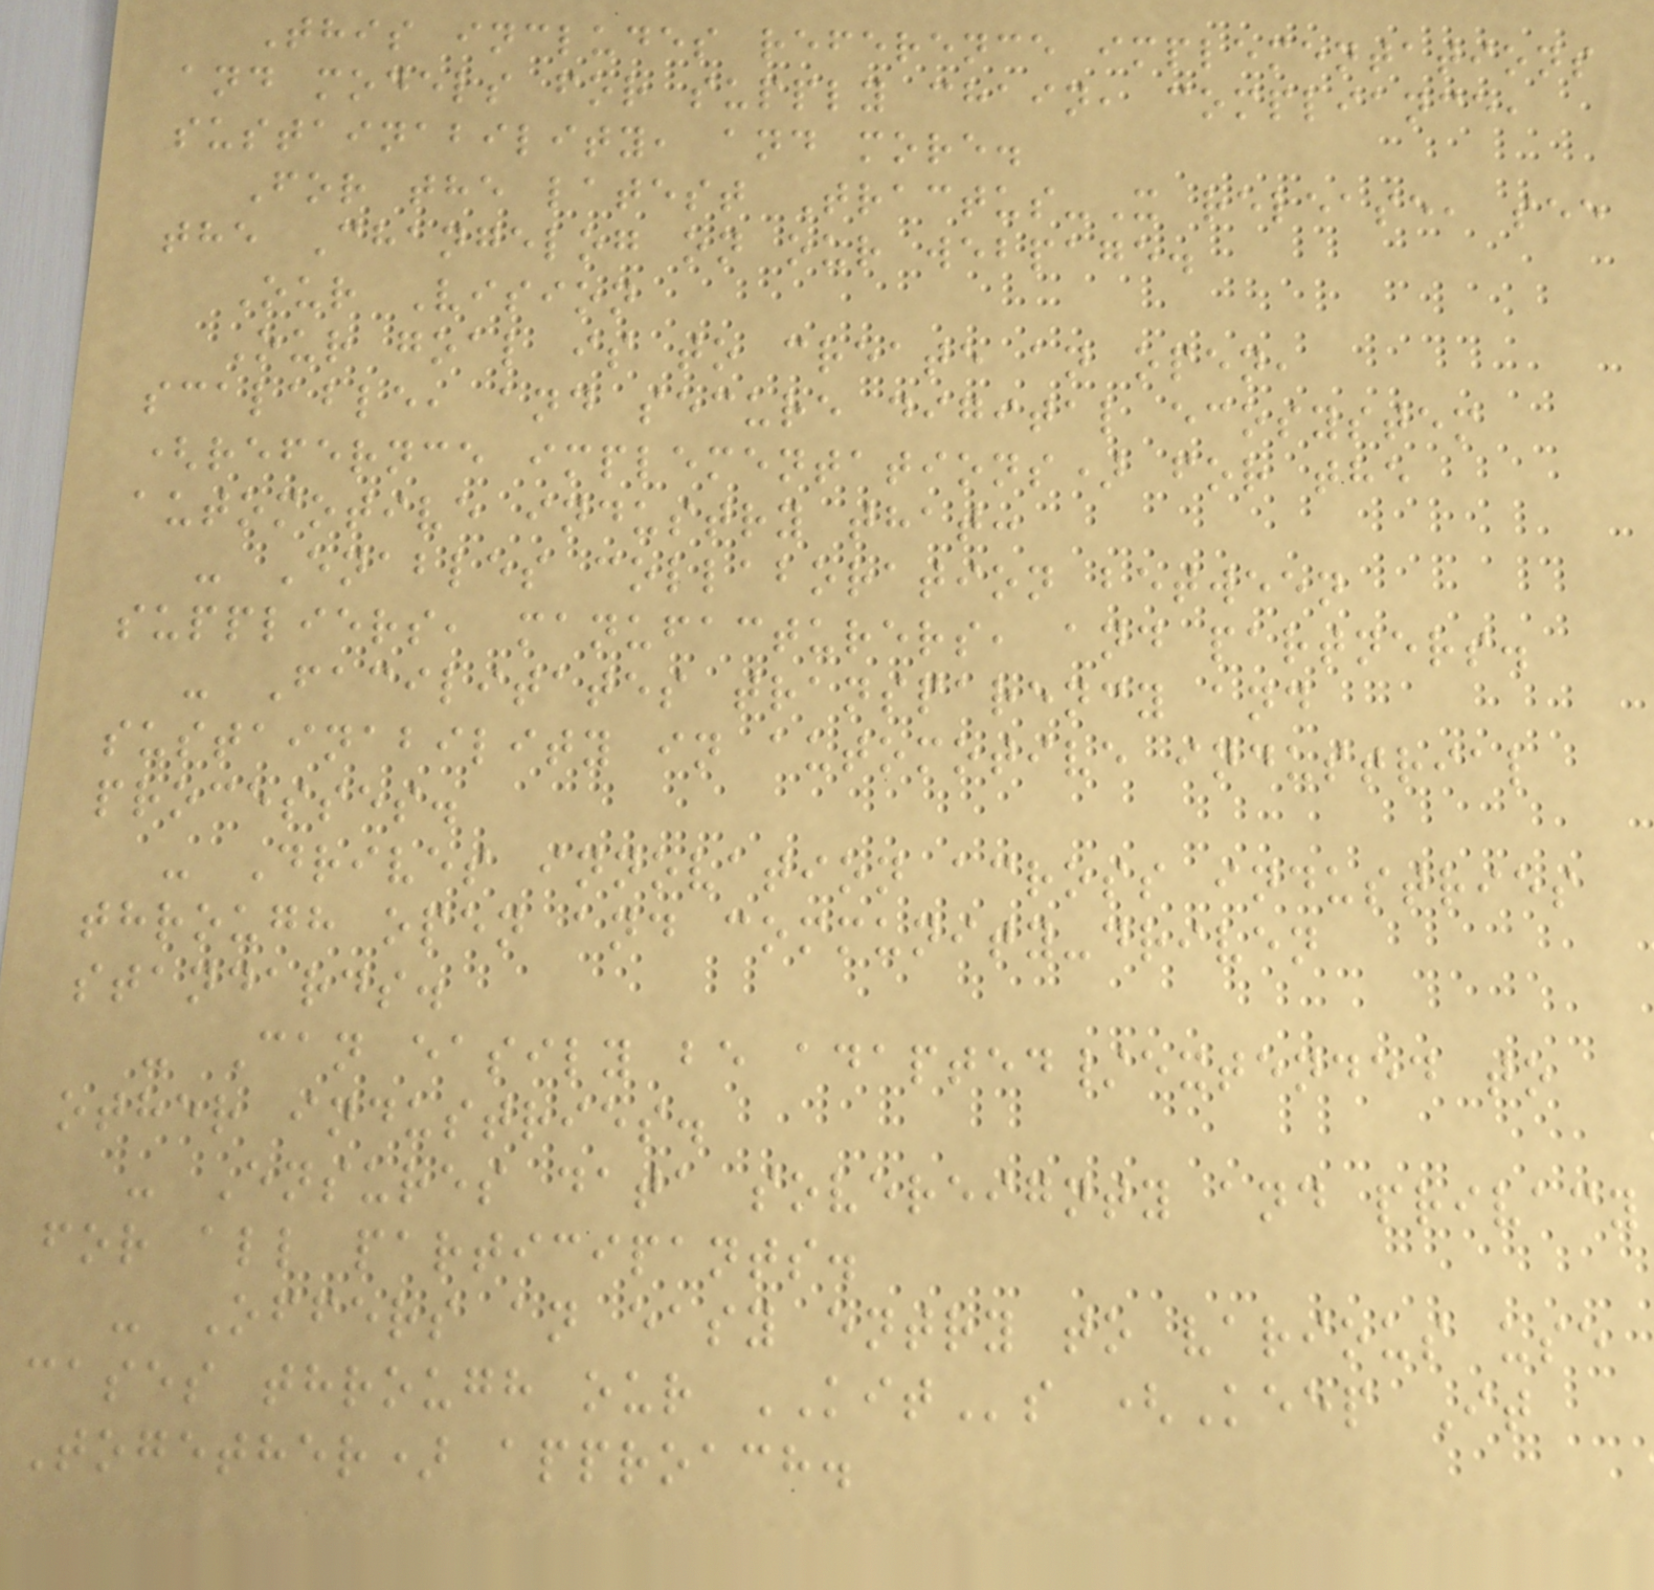This includes reference implementations
and models for supply chain, compliance,
sustainability, and more.
For the latest Tractus-X release, see
the Changelog on our webpage.
Our Vision
Our goal is to create an open,
scalable, and secure digital ecosystem
(refernce implementations) for the
automotive industry that:
- Enables collaboration between
suppliers, manufacturers, and partners.
- Facilitates transparency and
sustainability in automotive industrial
processes.
- Drives innovation across industries
through open and community-driven
standards.
- Can easily be adapted/extended to
other industries.
- Ensures data sovereignty and privacy
for all participants.
- Offers an easy entry to various use
cases through our KITs (Keep It
Together) approach.
